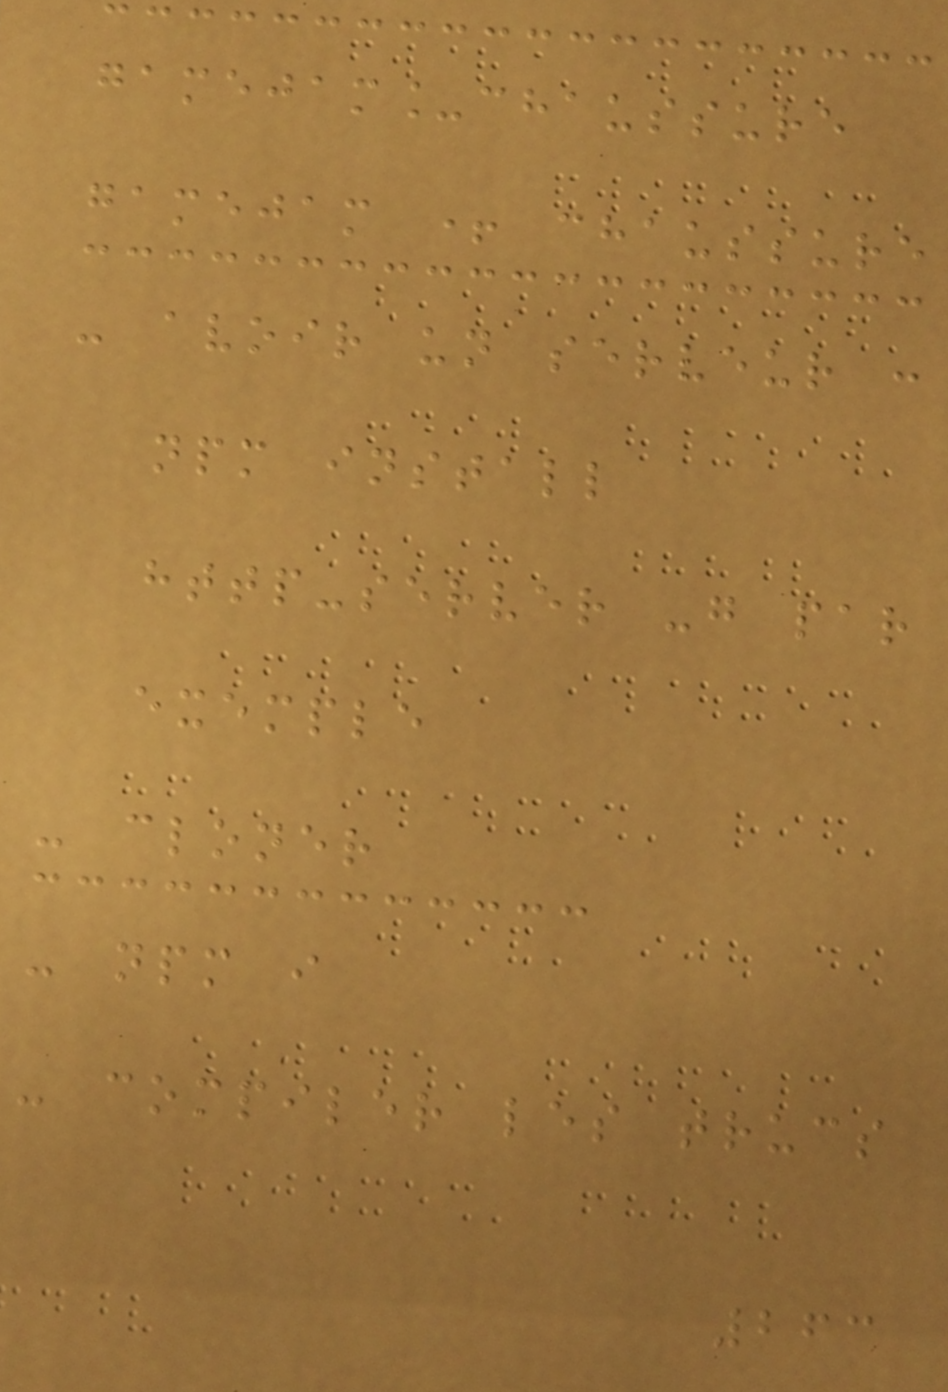gamejam_chaussure
gamejam + chaussure
- avoir un serveur :
npm install
http-server -g par
exemple
- cloner
- npm i
- compiler les trucs
263
